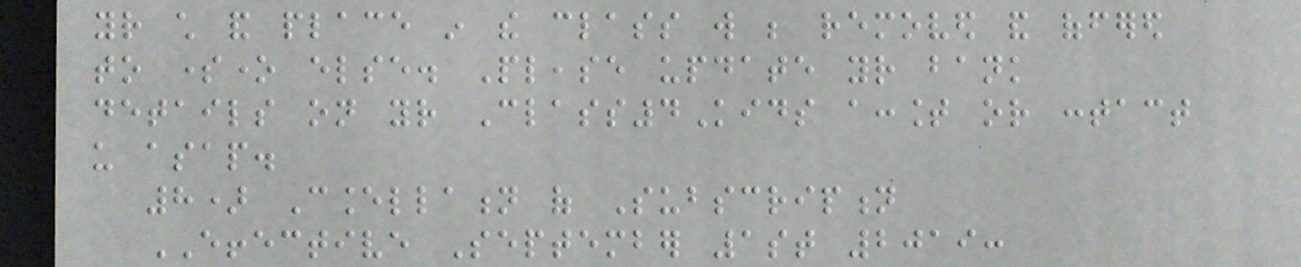your child and place in the class will be removed and offered
to someone else. Please update your bank
details on your Class4Kids account or contact
us asap.
8) Cancellation of Subscription
EFFECTIVE September 1st 2019:
